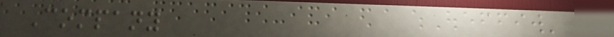Company
